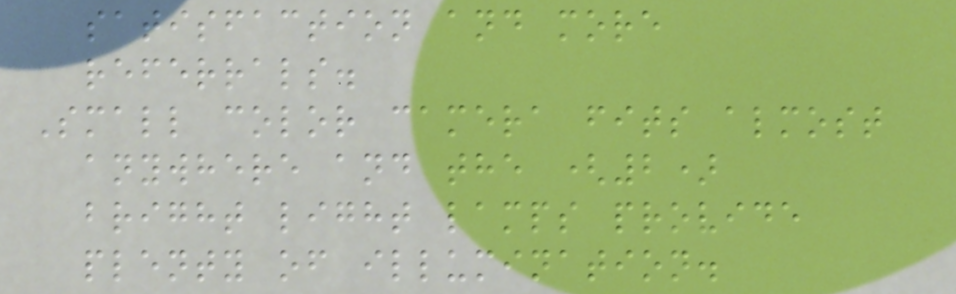satisfaction and more
referrals.
Small color camera fits almost
anywhere and the (2)
bright light lamps provide
plenty of illumination.
